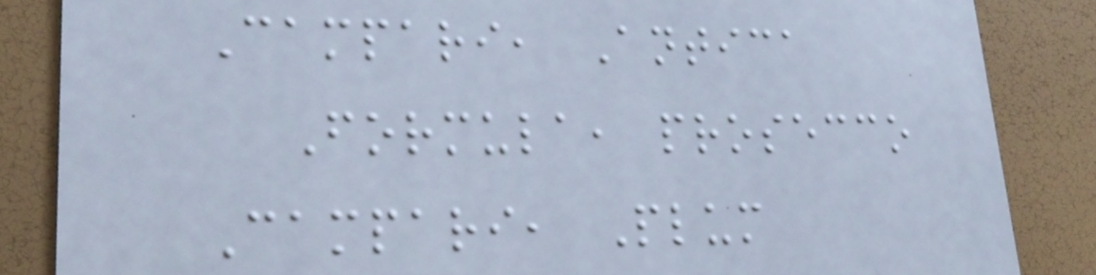Campari, Antica
Formula, prosecco
Campari, Plum
